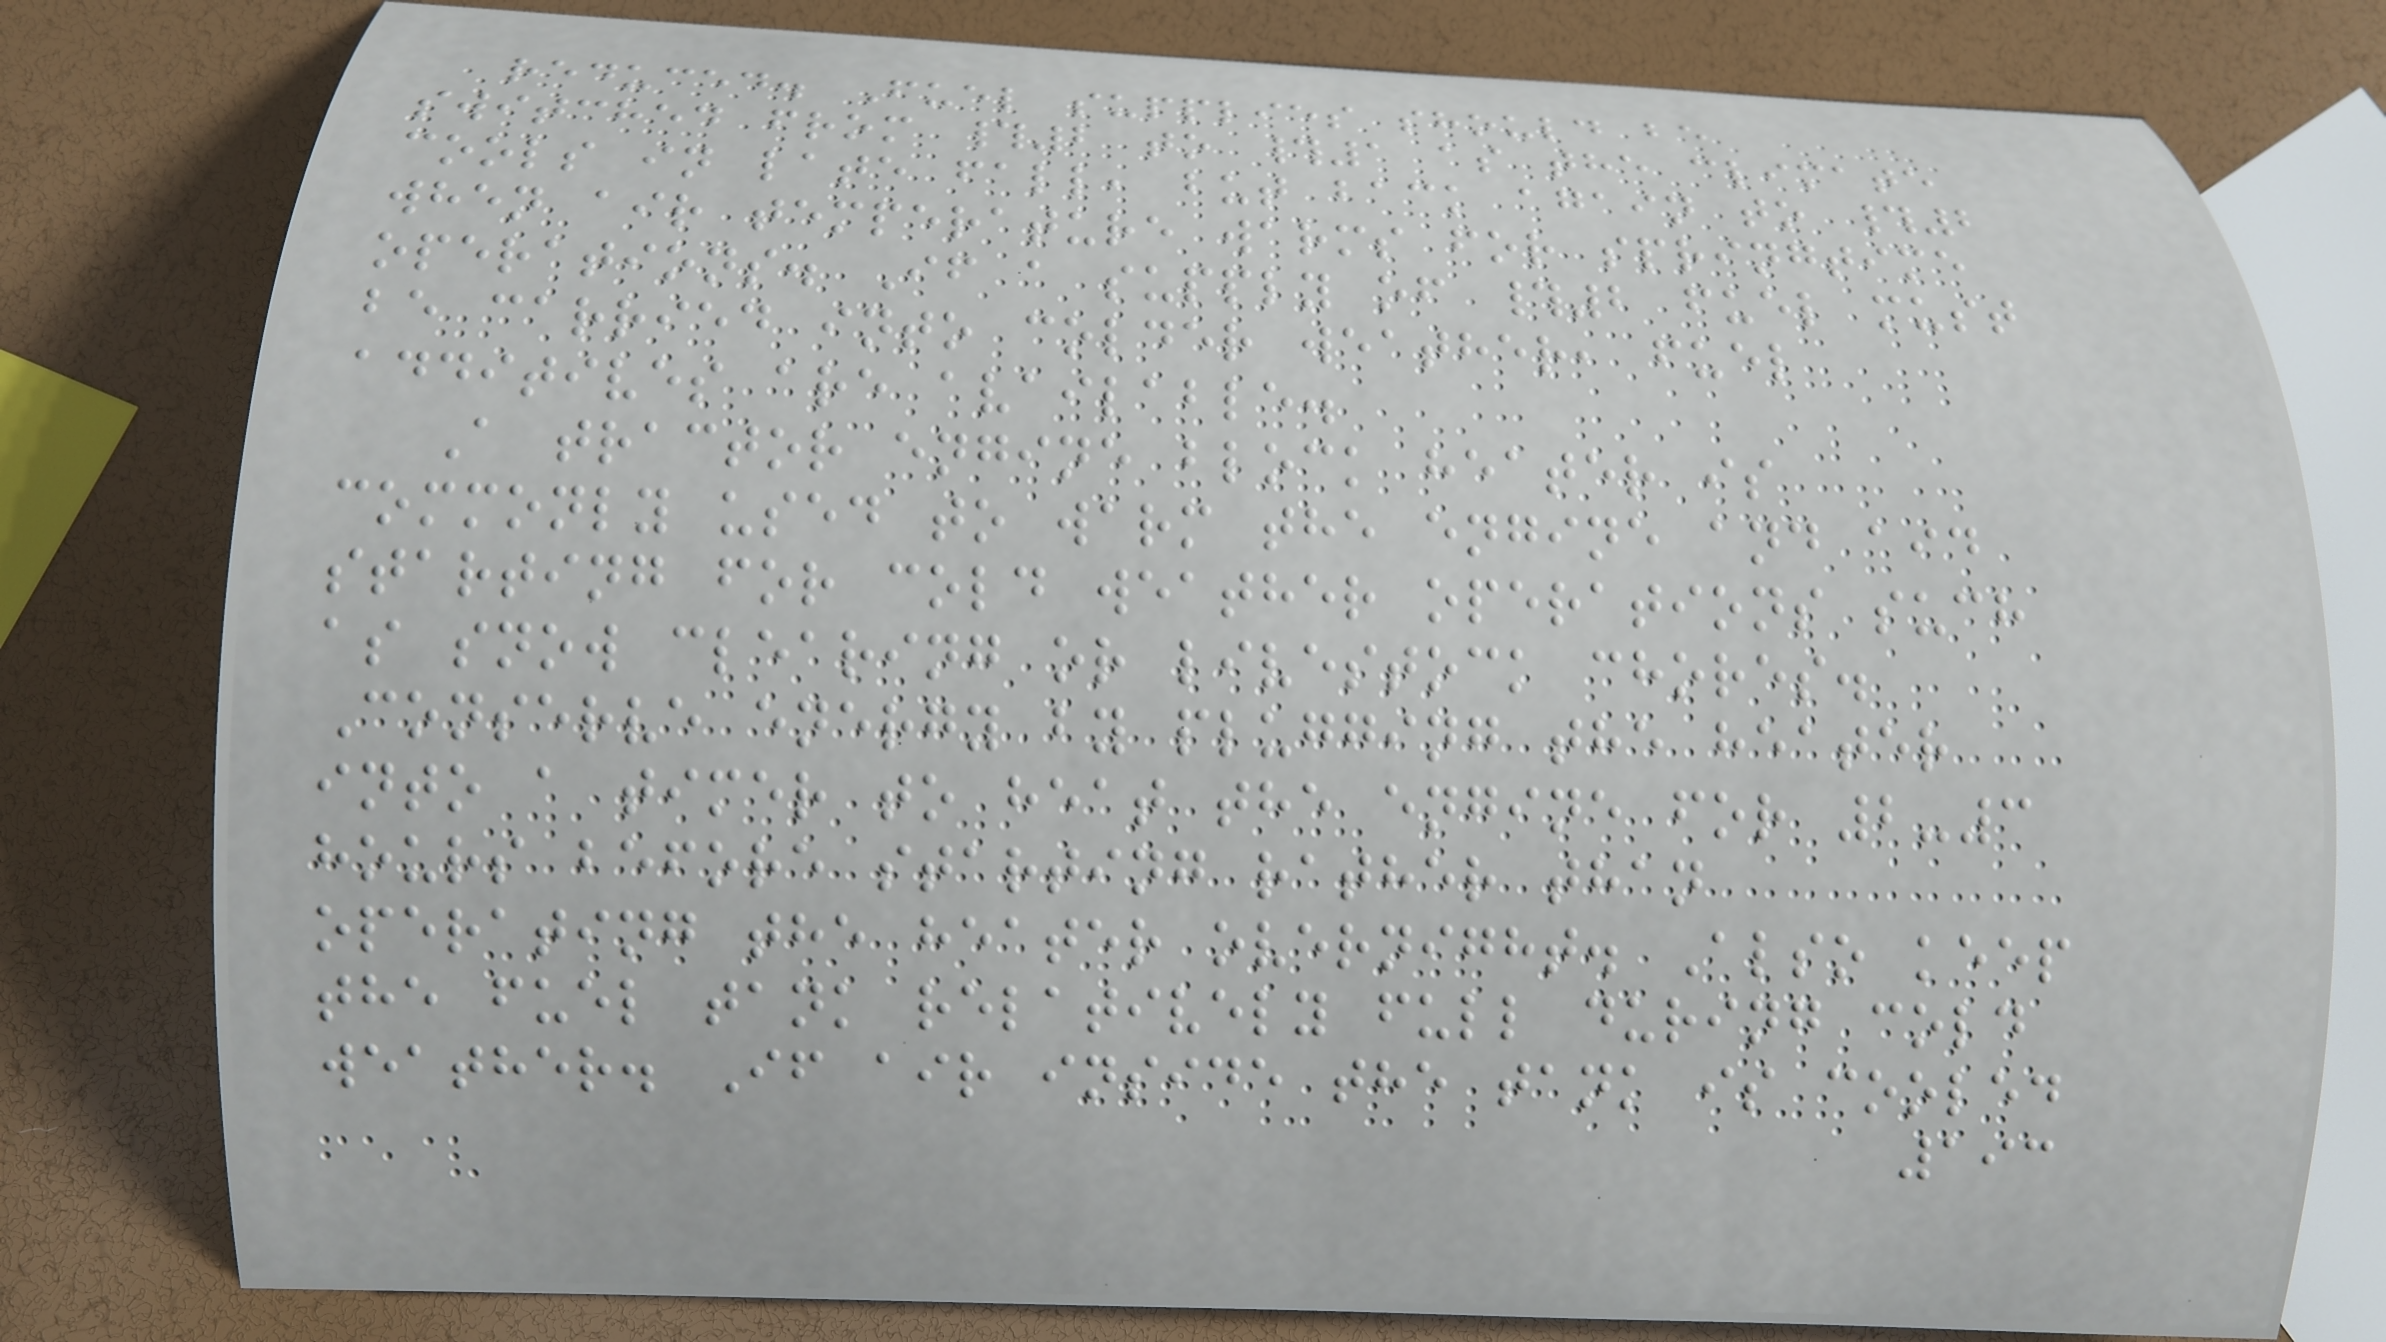reduced. Fuel supplies should be
switched from #2 to #1 as the climate
cools in late fall, but back again to #2
when air temperature warms for springtime
operations. If a supply of #2 fuel must
be carried into colder weather, fuel
additives are available.
A tractor engine block heater is
commonly used to warm the engine and aid
starting for cold weather operations such
as snow clearing or livestock chores.
Conserve energy by plugging the heater
into a timer to heat the engine for 2-3
hours before starting rather than
operating the heater overnight. Also keep
the fuel tank relatively full during cold
weather. If air inside the tank is cooled
193
